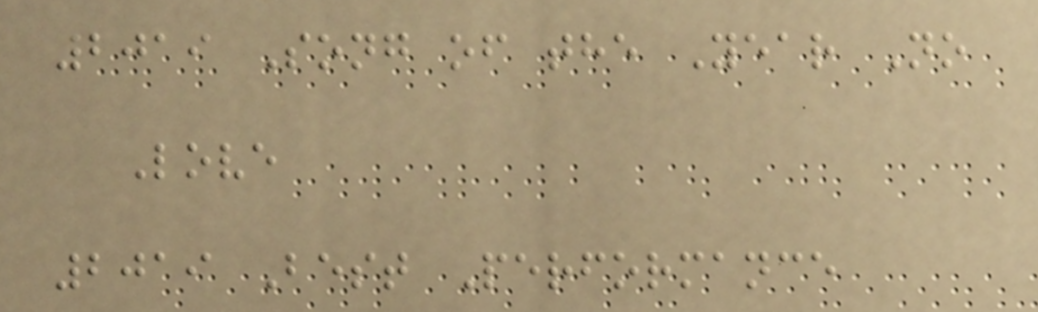2019 Song of the Year No
Love
2019 Best Performance
